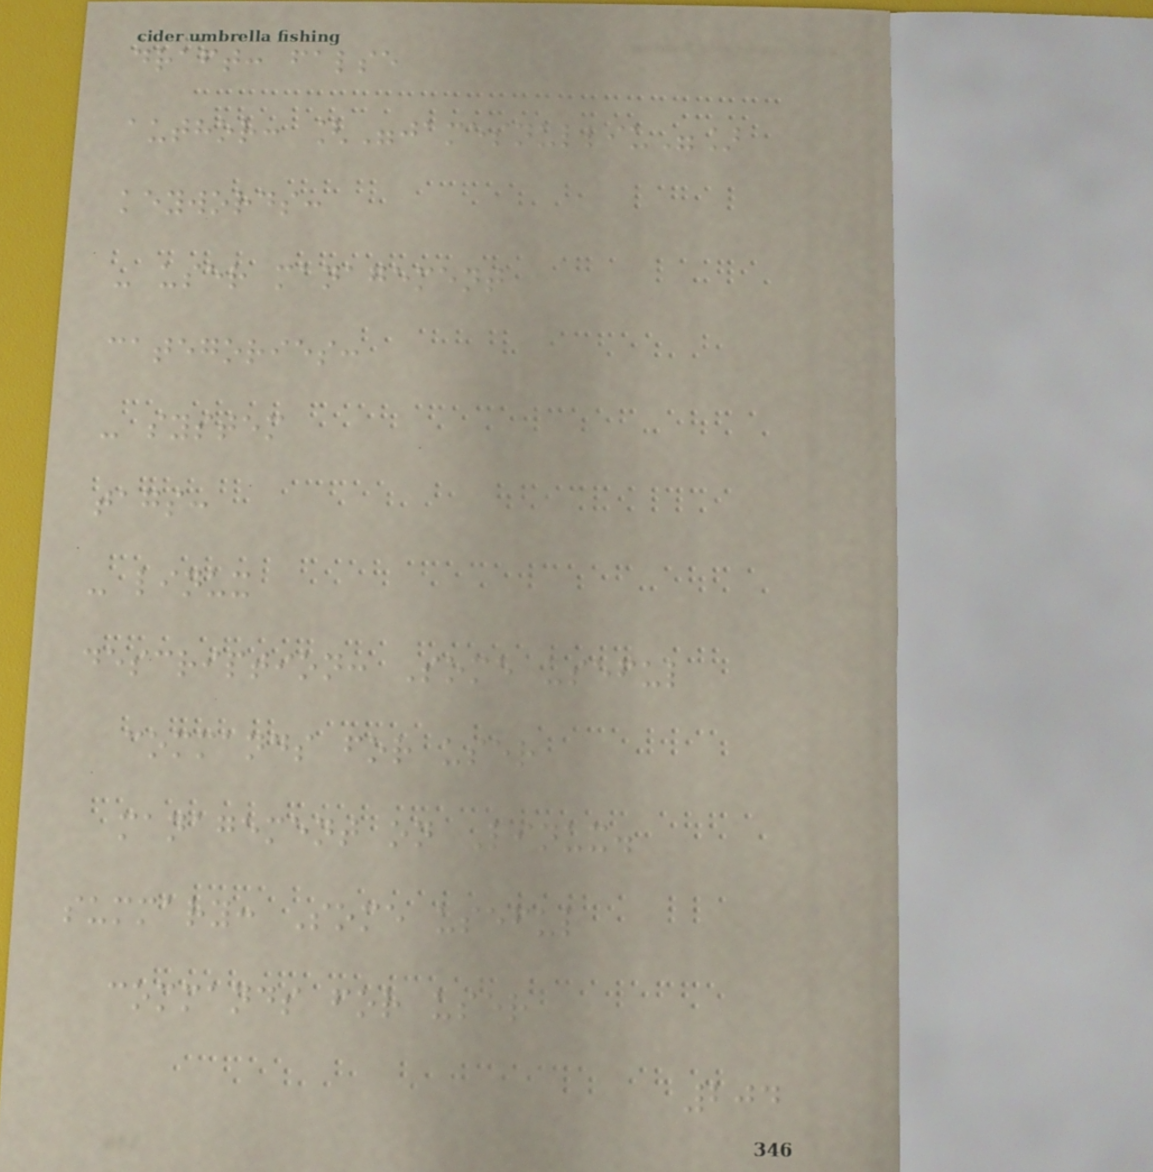draft: false
author: ["jamesnulliu"]
keywords:
- user management
categories:
- system
tags:
- linux
description: Some useful
commands for user
management on Linux.
summary: Some useful
commands for user
204
